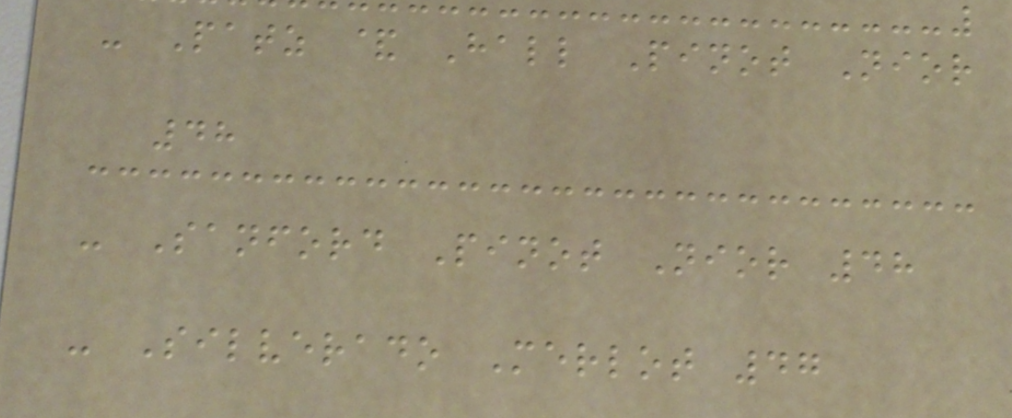- Patz & Hall Pinot Nior
48
- Sanford Pinot Nior 48
- Silverado Merlot 47
